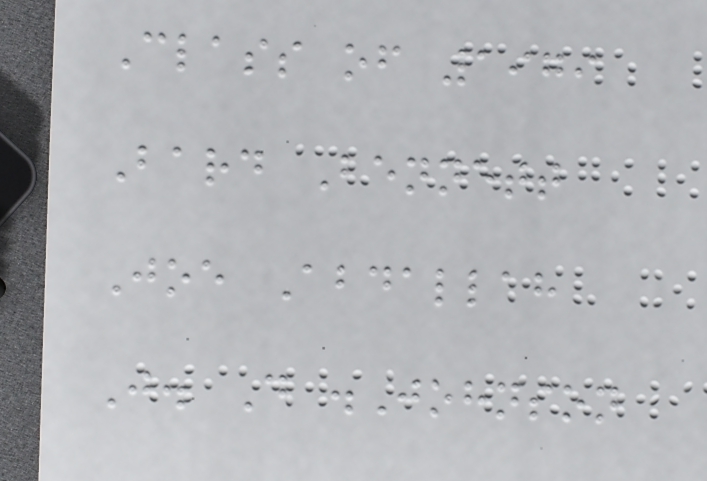Class of 1979
Bard Bennett
Joe Abdallah
J. D .Johnson
